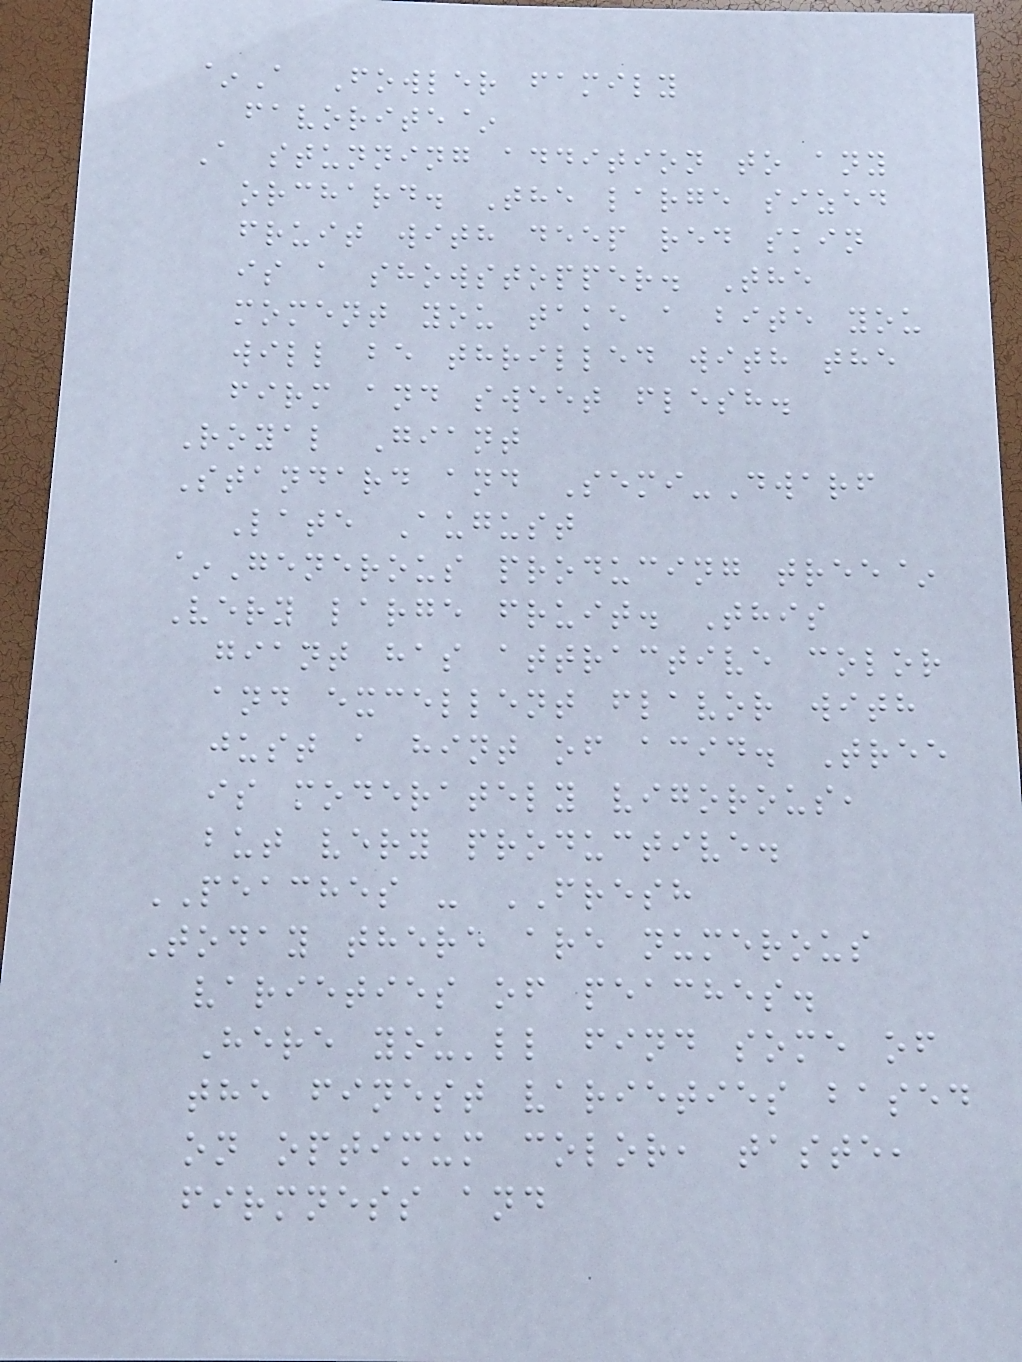~A Fowler family
favorite~
A stunning addition to any
orchard. The large sized
fruit with deep red skin
is a showstopper. The
moment you take a bite you
will be thrilled with the
firm and sweet flesh.
Royal Giant
Standard and Semi-Dwarf
Late August
~Generous producing tree~
Very large fruit. This
giant has attractive color
and excellent flavor with
just a hint of acid. Tree
is moderately vigorous,
but very productive.
PEACHES - FRESH
Today there are numerous
varieties of peaches.
Here you'll find some of
the finest varieties based
on optimum color, taste,
firmness and
